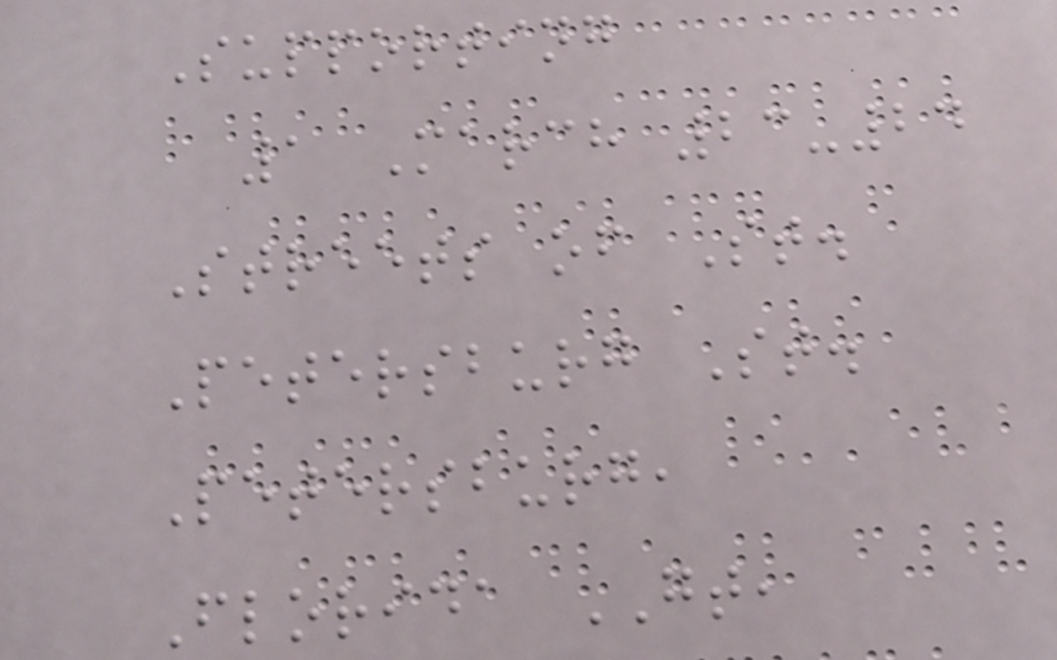Supporting
1 March 23-24
Streets of St.
Petersburg St.
Petersburg,
Florida GT,
